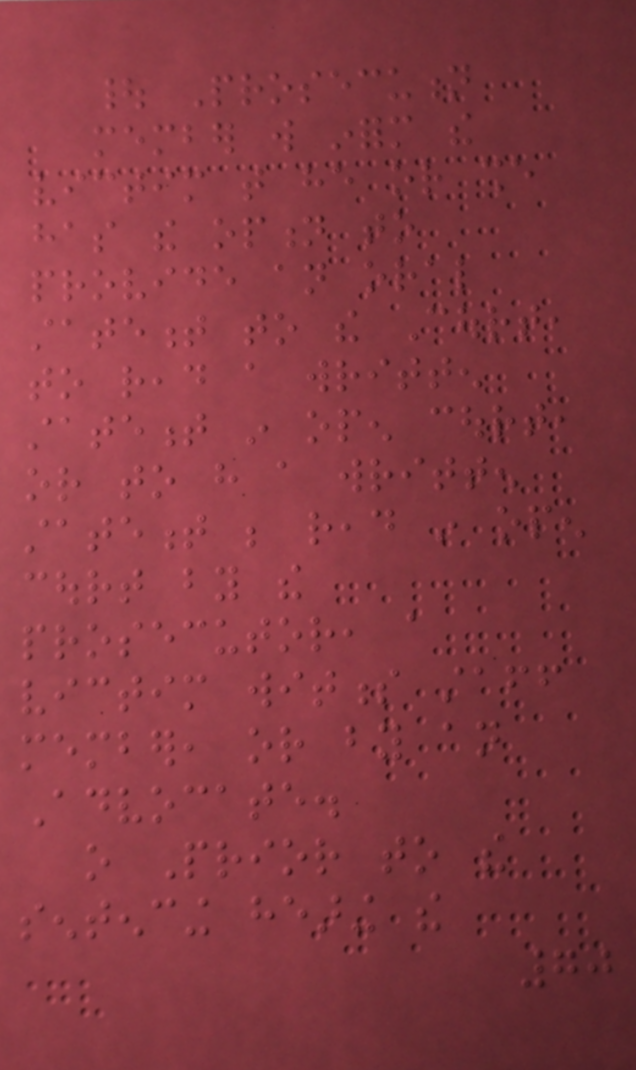| Prosecution
member will inform the
victim that he or she
has the option to
provide an oral
statement to the Court,
to read a written
statement in open court,
or to have a written
statement be read in open
court by the
prosecutor, a
victim witness staff
member, or by an
Advocate.
o Prior to the
sentencing hearing the
70
